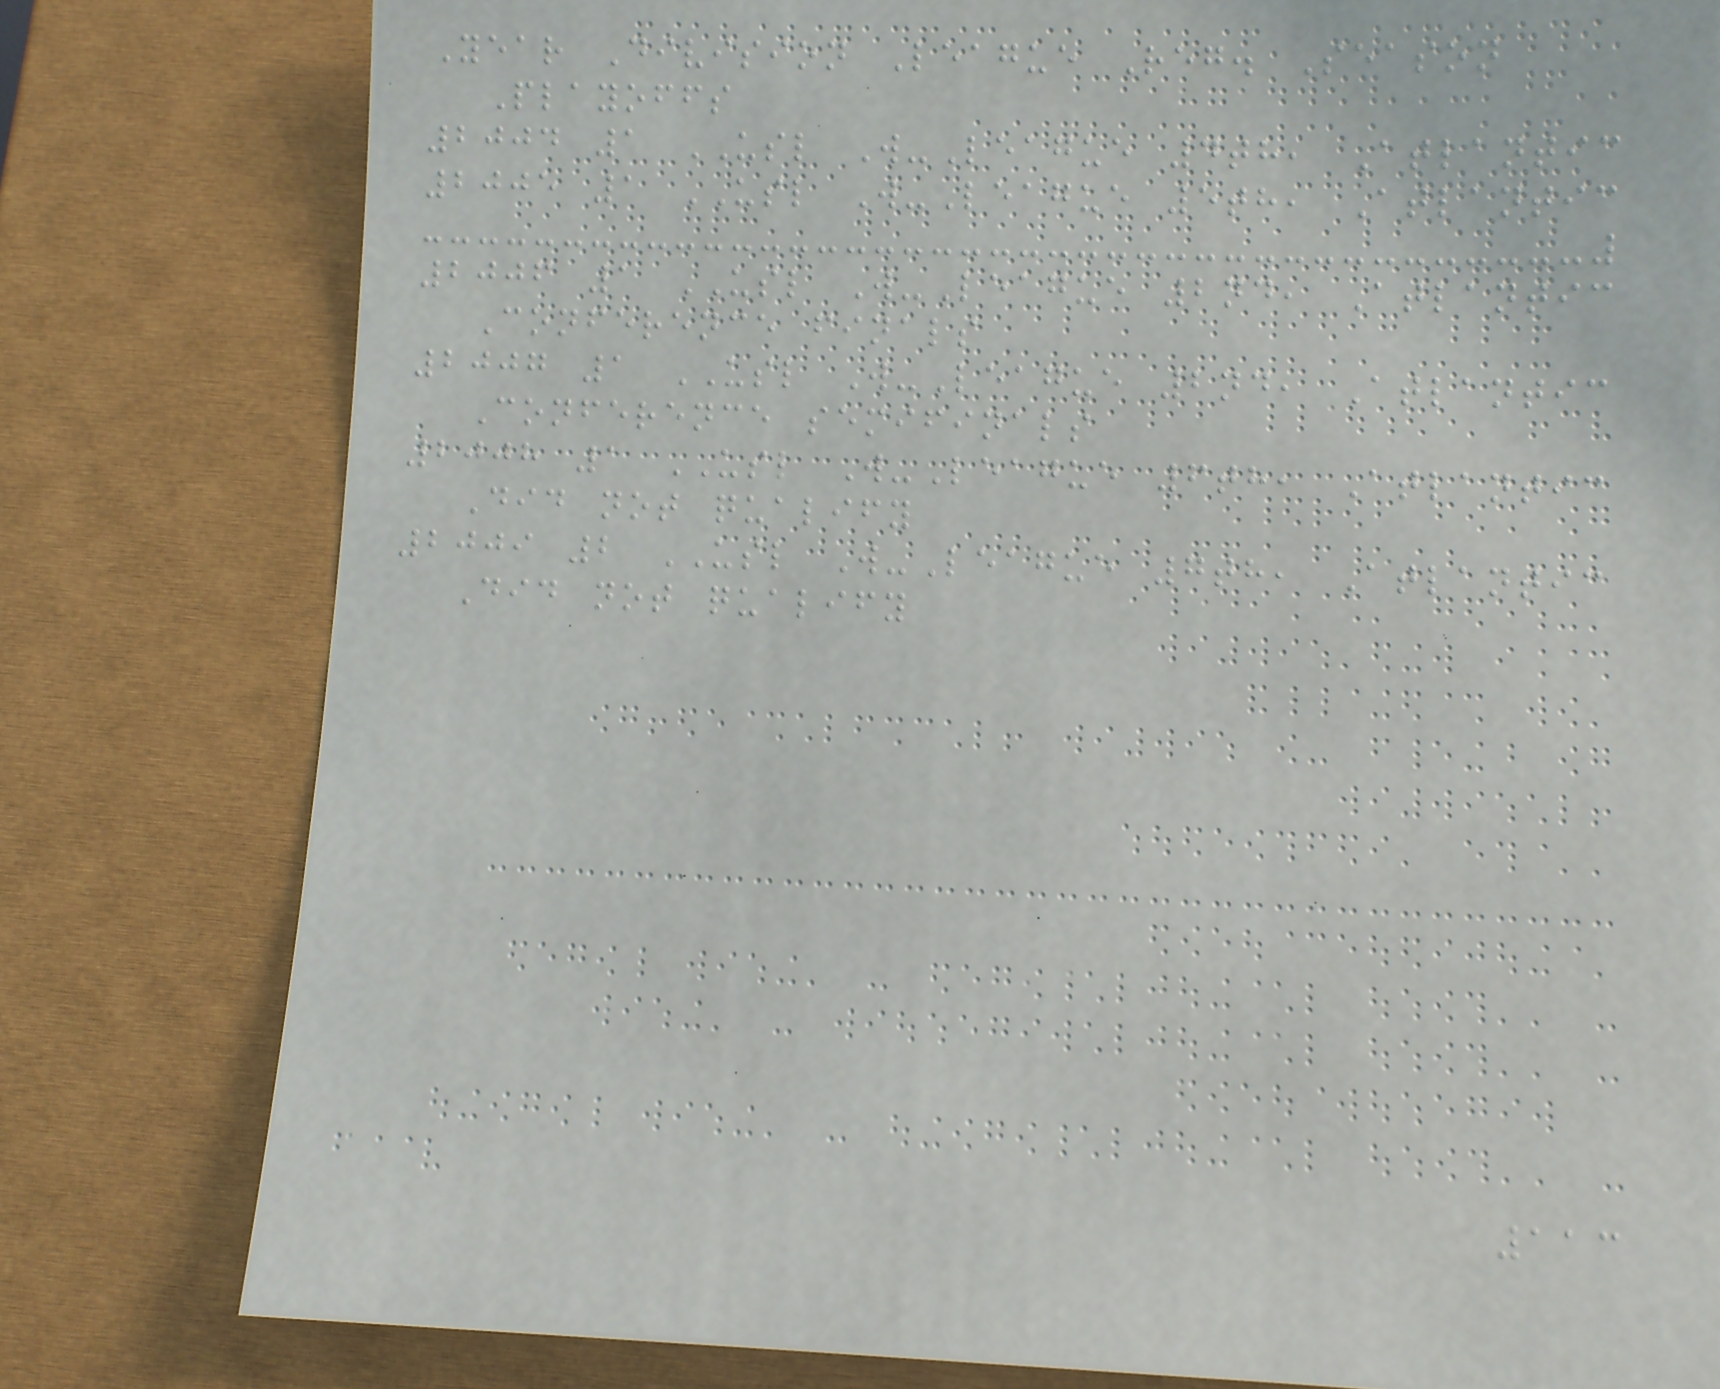Year Division League Reg. Season
Playoffs
2004 1 USL W-League 4th, Atlantic
2005 1 USL W-League 5th, Atlantic
2006 1 USL W-League 2nd, Atlantic
Conference finals
2007 1 USL W-League 2nd, Atlantic
Conference semifinals
2008 1 USL W-League 6th, Atlantic
Did not qualify
2009 2 USL W-League 7th, Atlantic
Did not qualify
113
